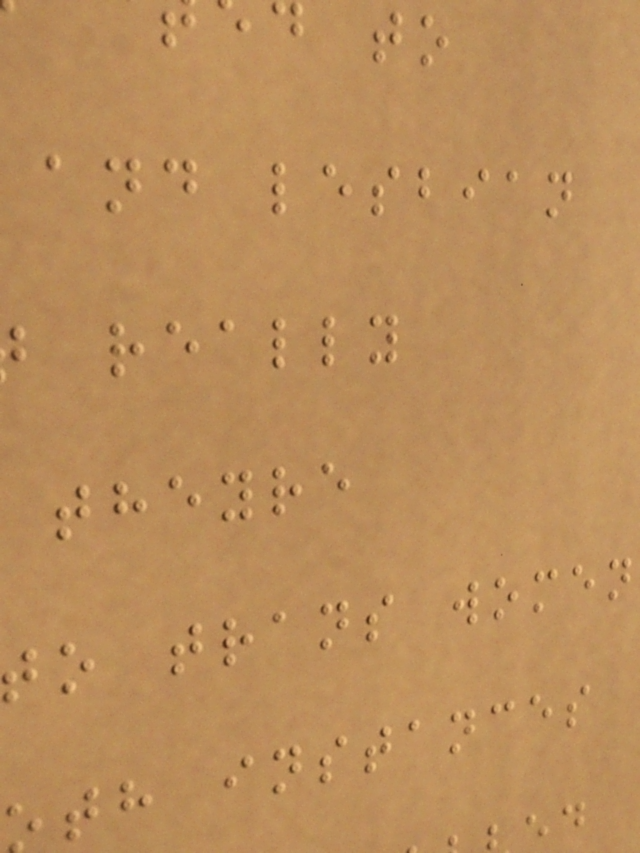and lesbian
really
theyre
o trans women
th instances
